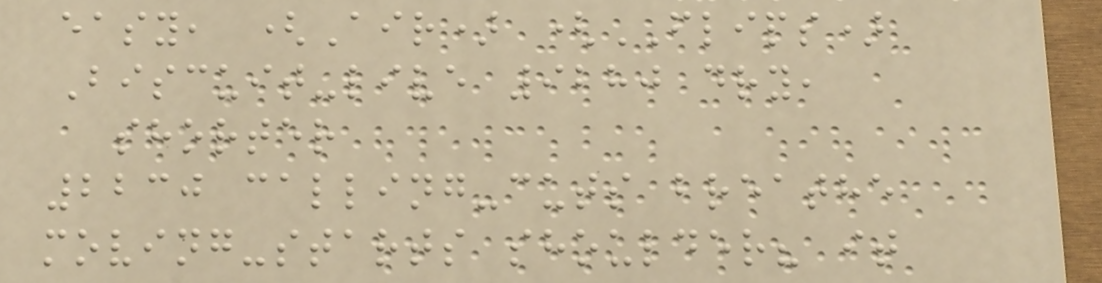easy, (Air) (FLIPS)
Biscuit-live 9280 dry,
shorter
2230 calling-cuts breathe
moving-starts shoulder? it
